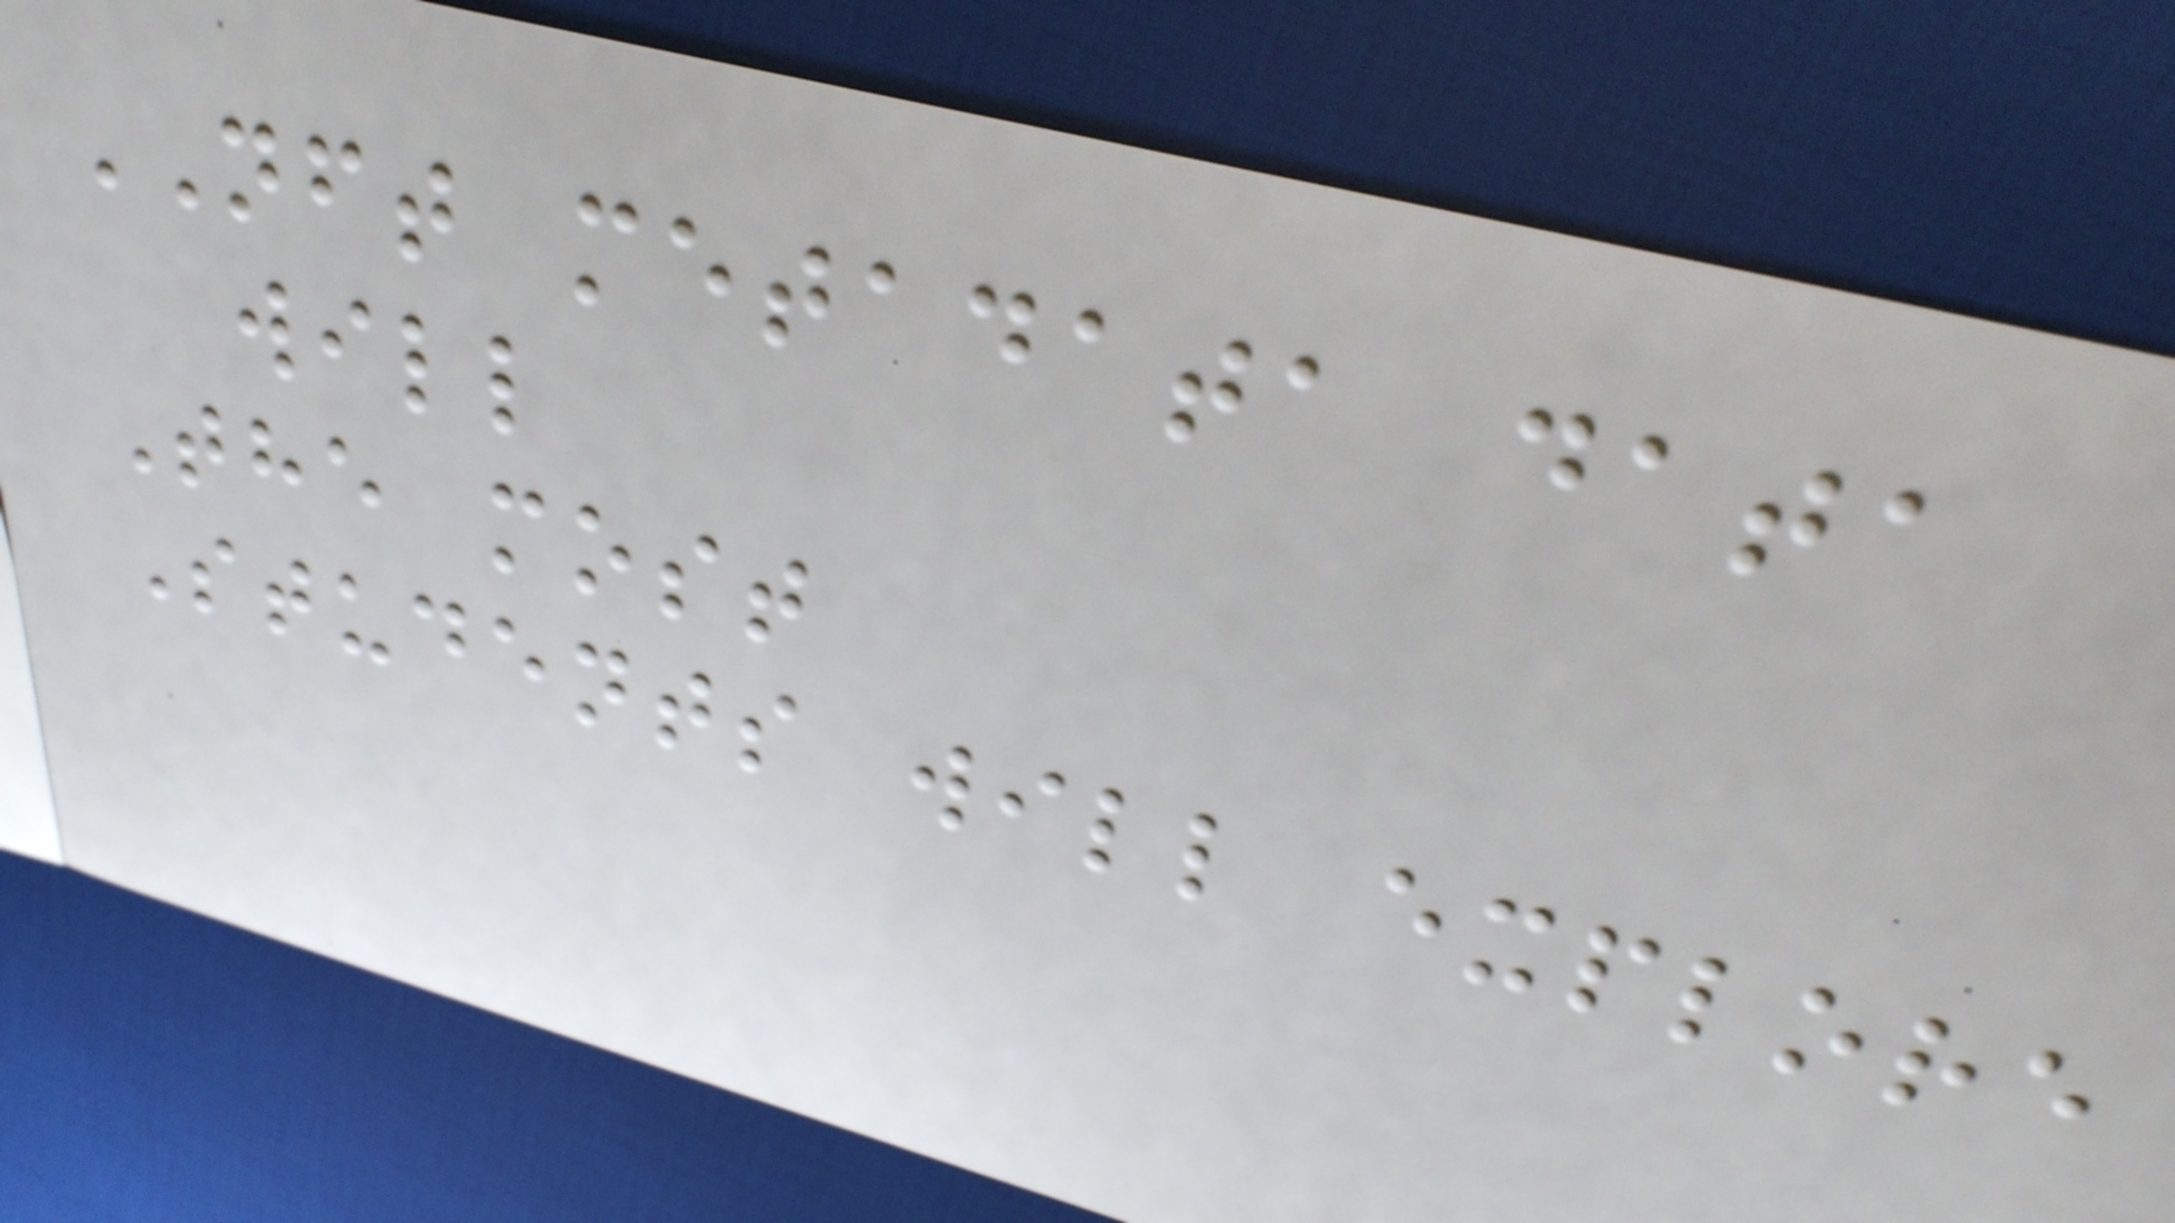NFT metadata data
will
The most
Students will explore
